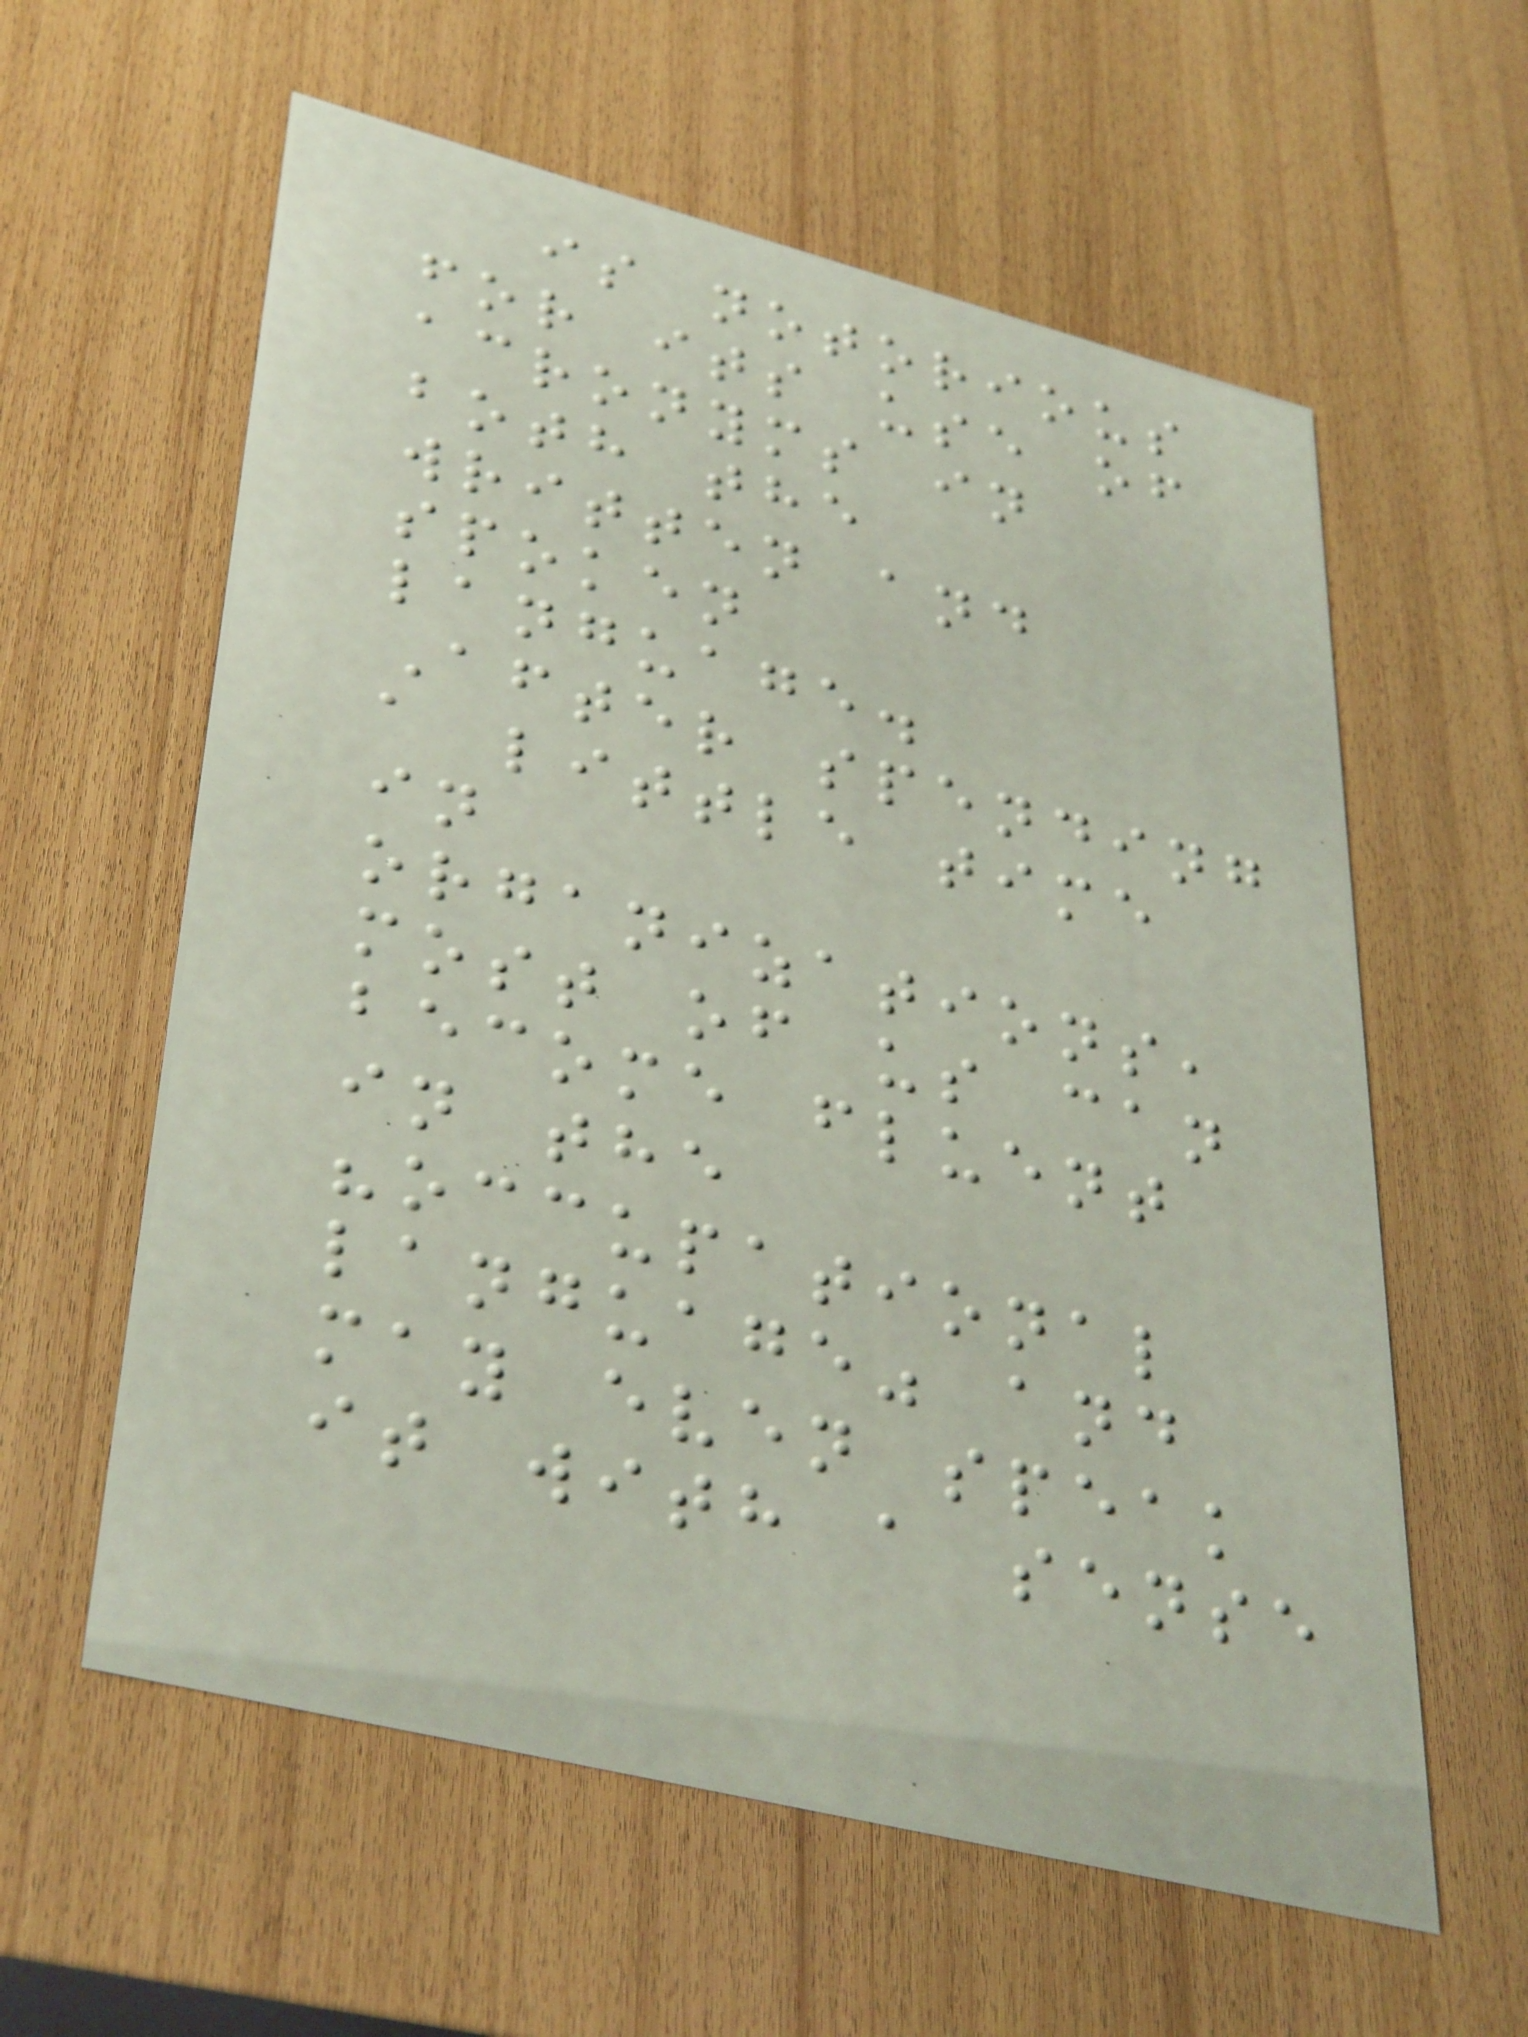is notorious
for its use of
acronyms in
both the
written and
spoken
language.
After spending
a little time
in
organizations,
most of us can
become fluent
in the
"occupational
language" and
may even speak
it with a sense
